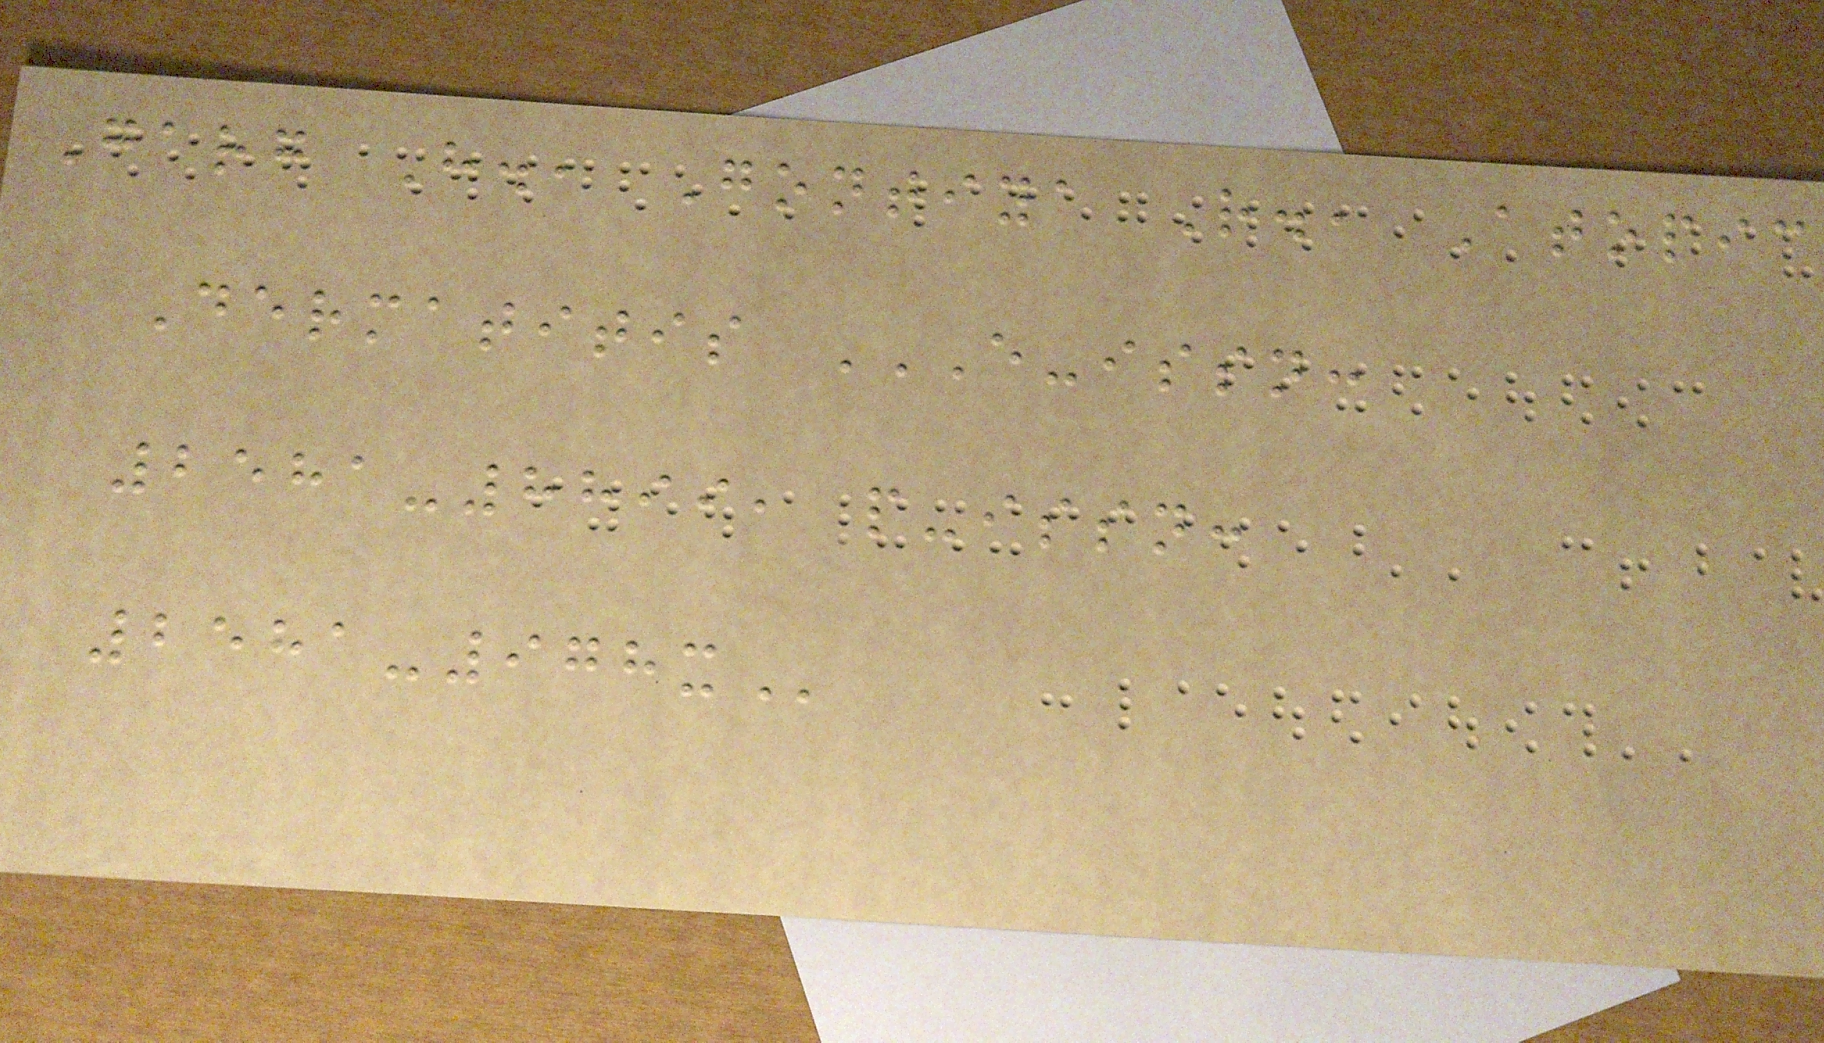Garg H., Gontiya R., Atopic
Dermatitis E-ISSN:
2581-8899, P-ISSN:
2581-978X
